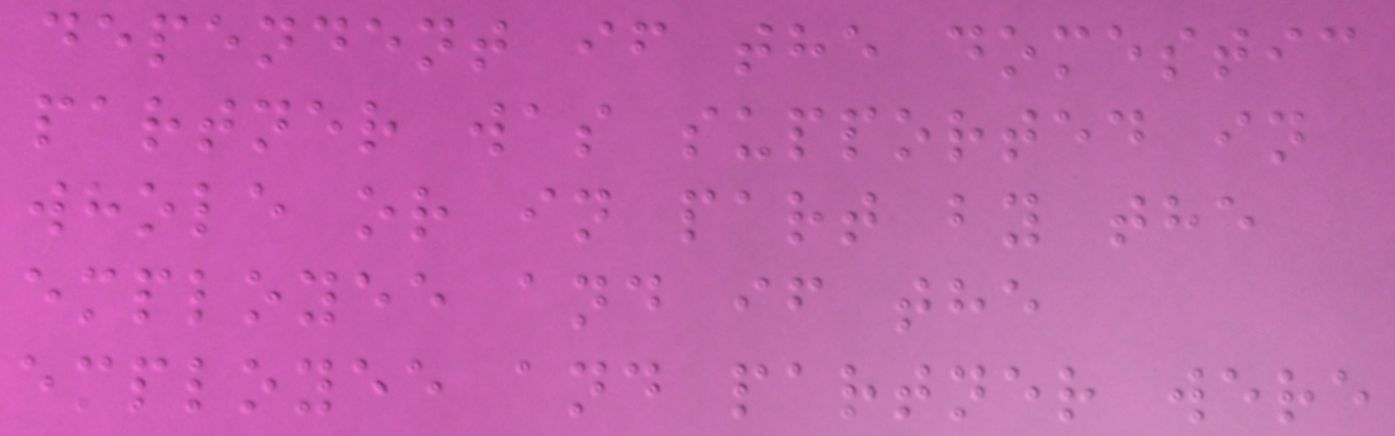dependent if the domestic
partner was supported in
whole or in part by the
employee and if the
employee and partner were
